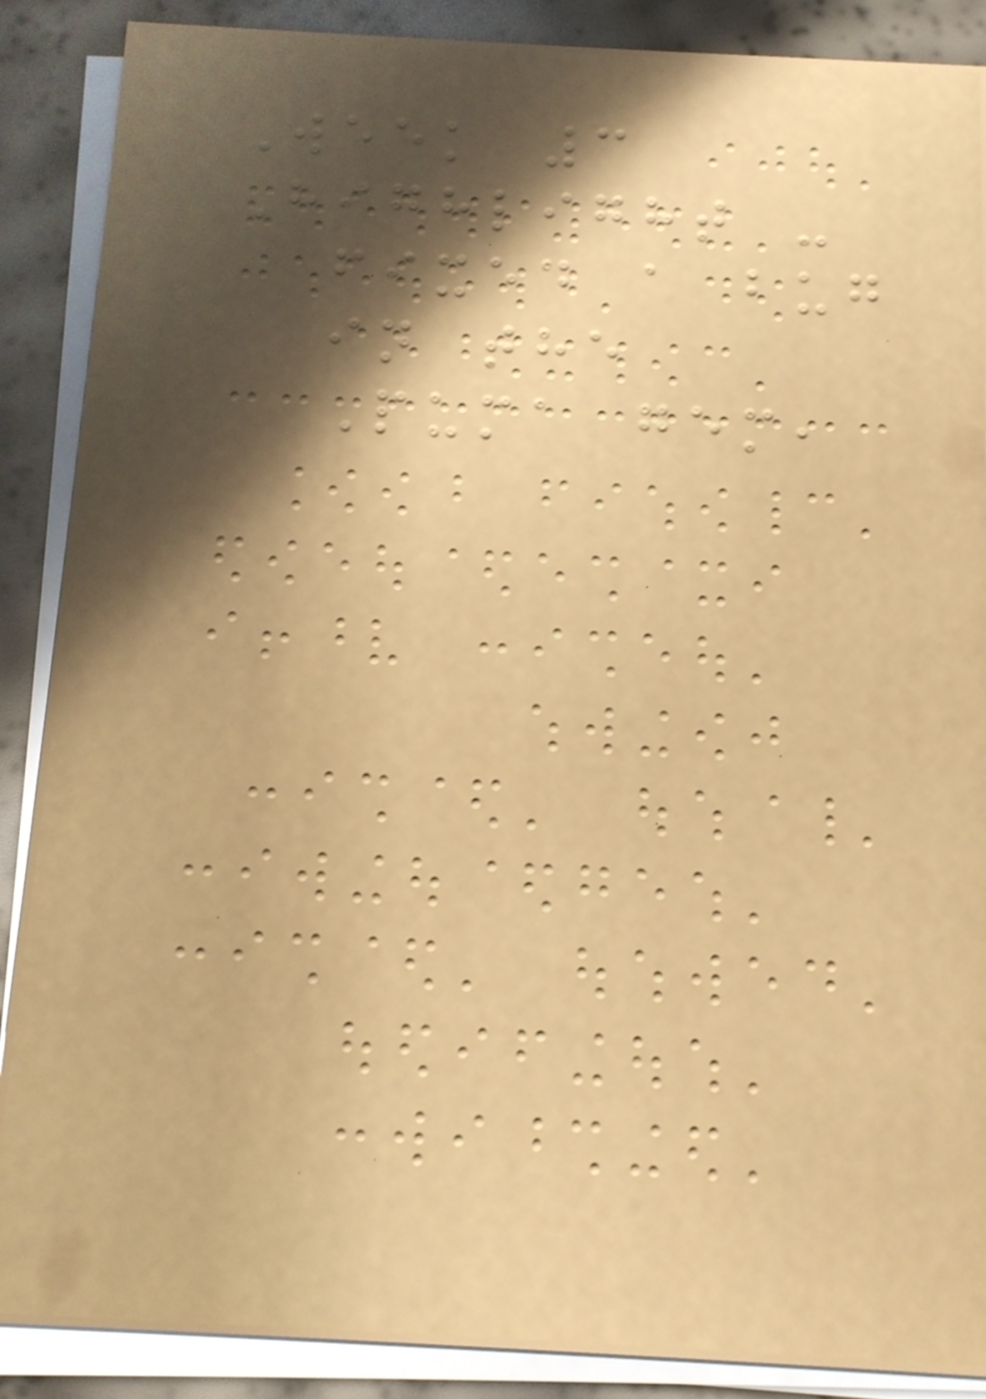Week 3
Highlight -
fixed a bug
in the
Puma gem,
